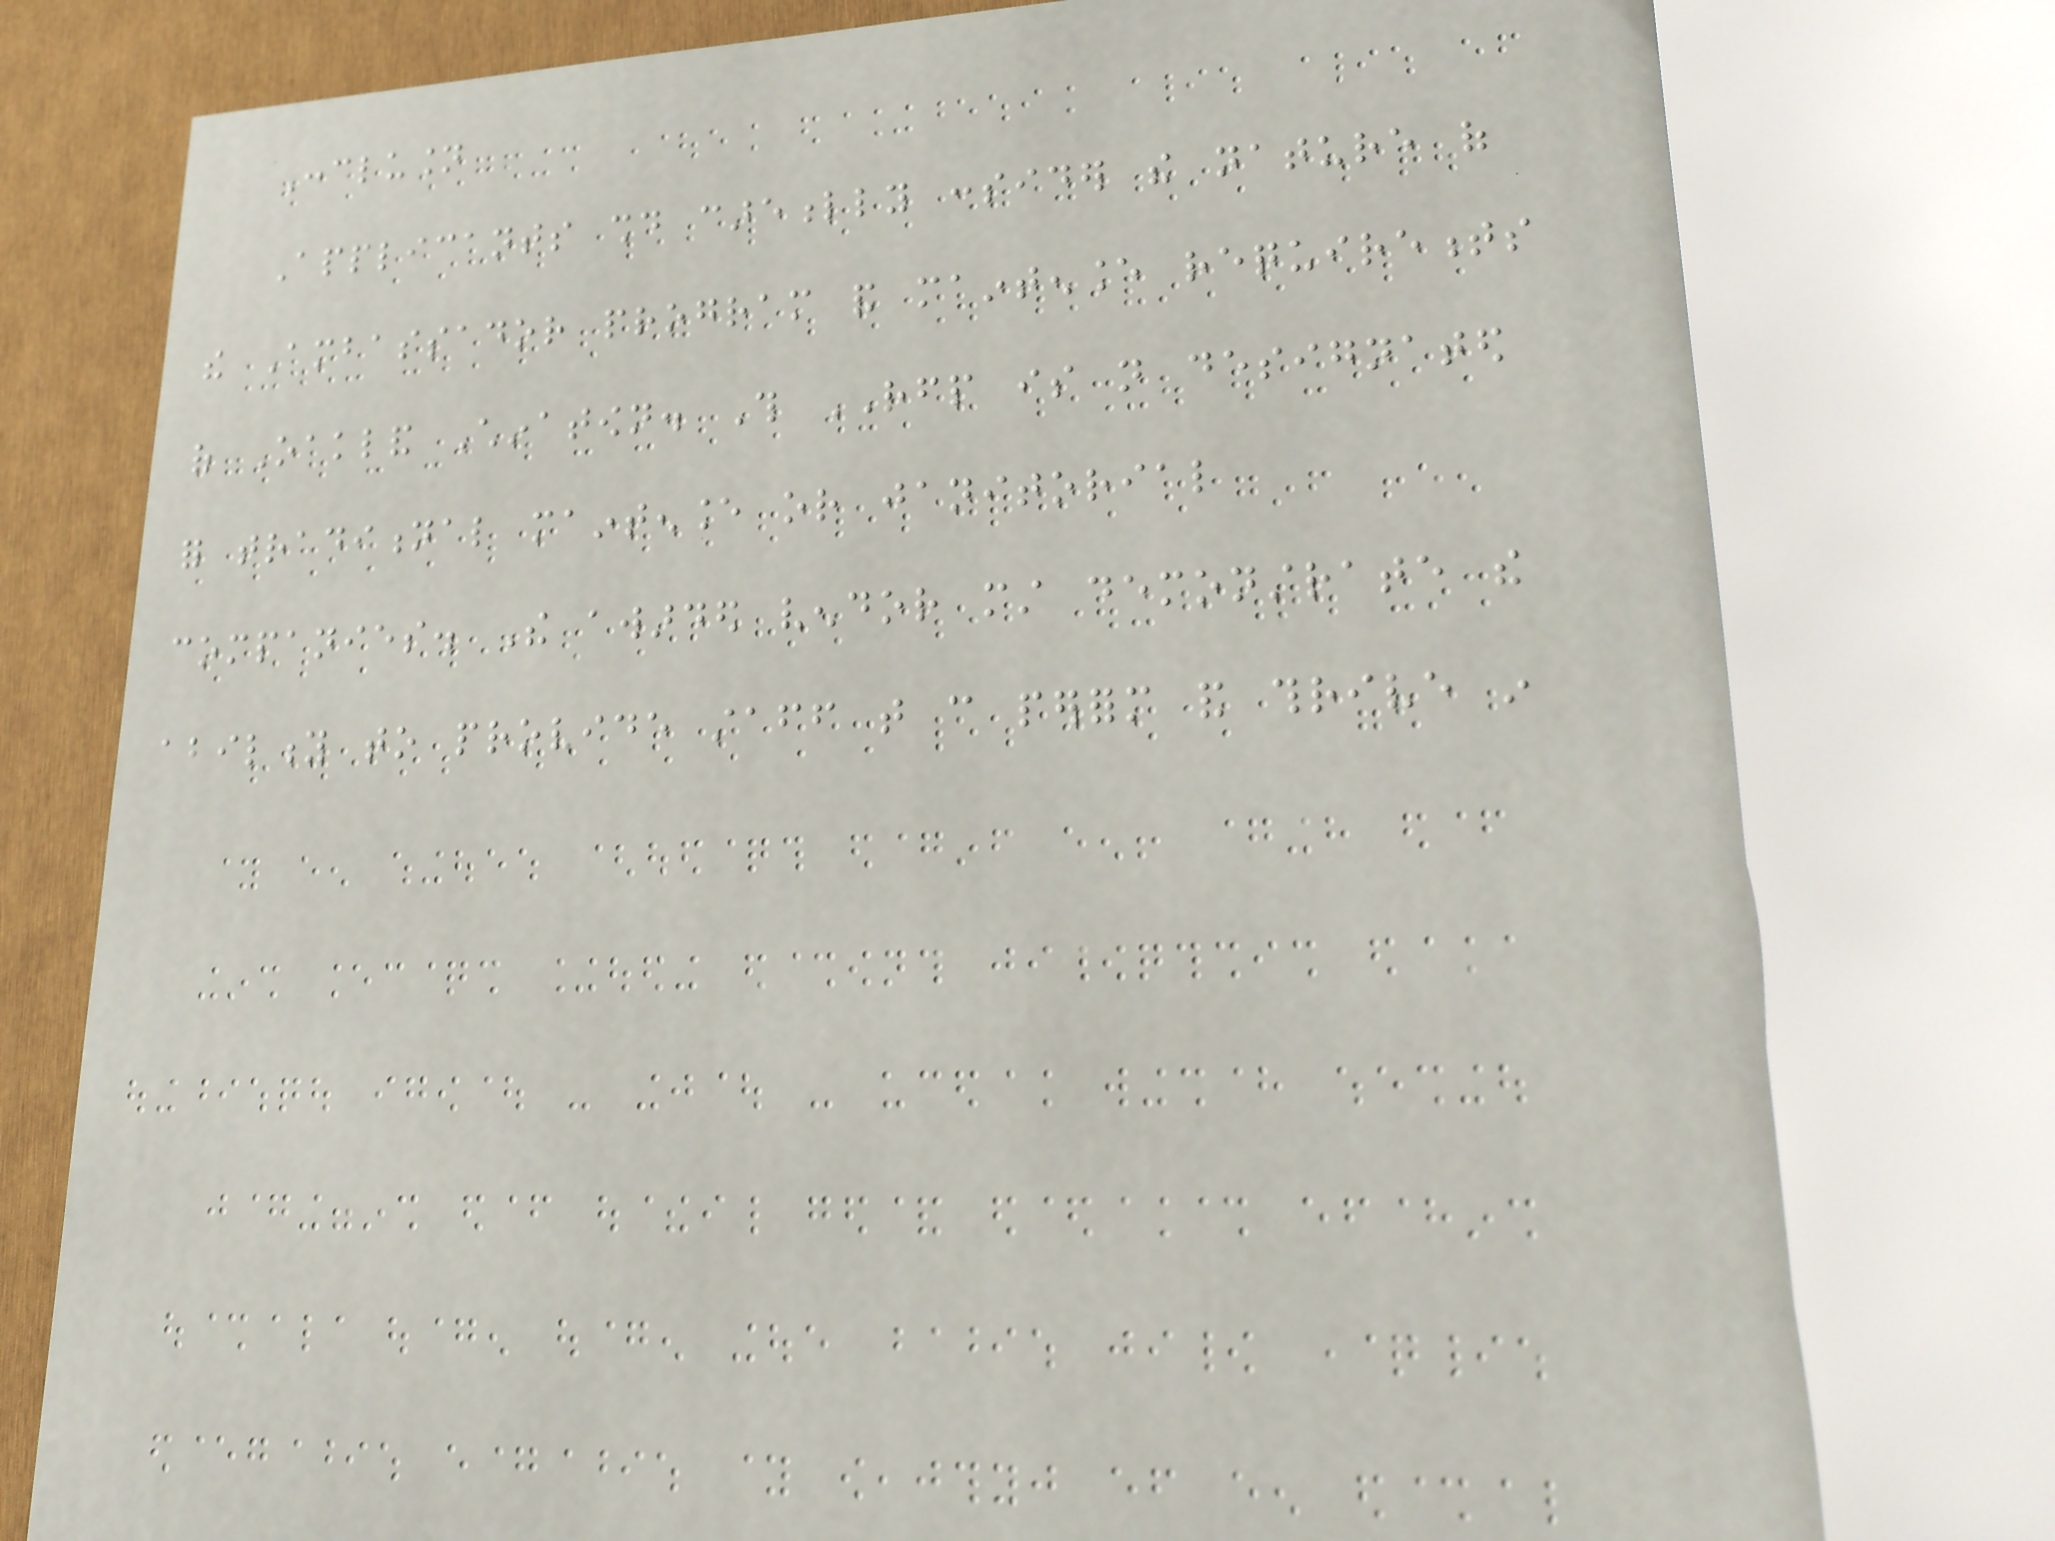Conclusion
Applicants should carefully consider the nature of
the Ambassador program and maintenance requirements
of Oakland Chinatown. This RFP is not designated
for traditional maintenance or janitorial
companies. The awarded vendor must demonstrate the
ability to provide staff that can perform and thrive in
